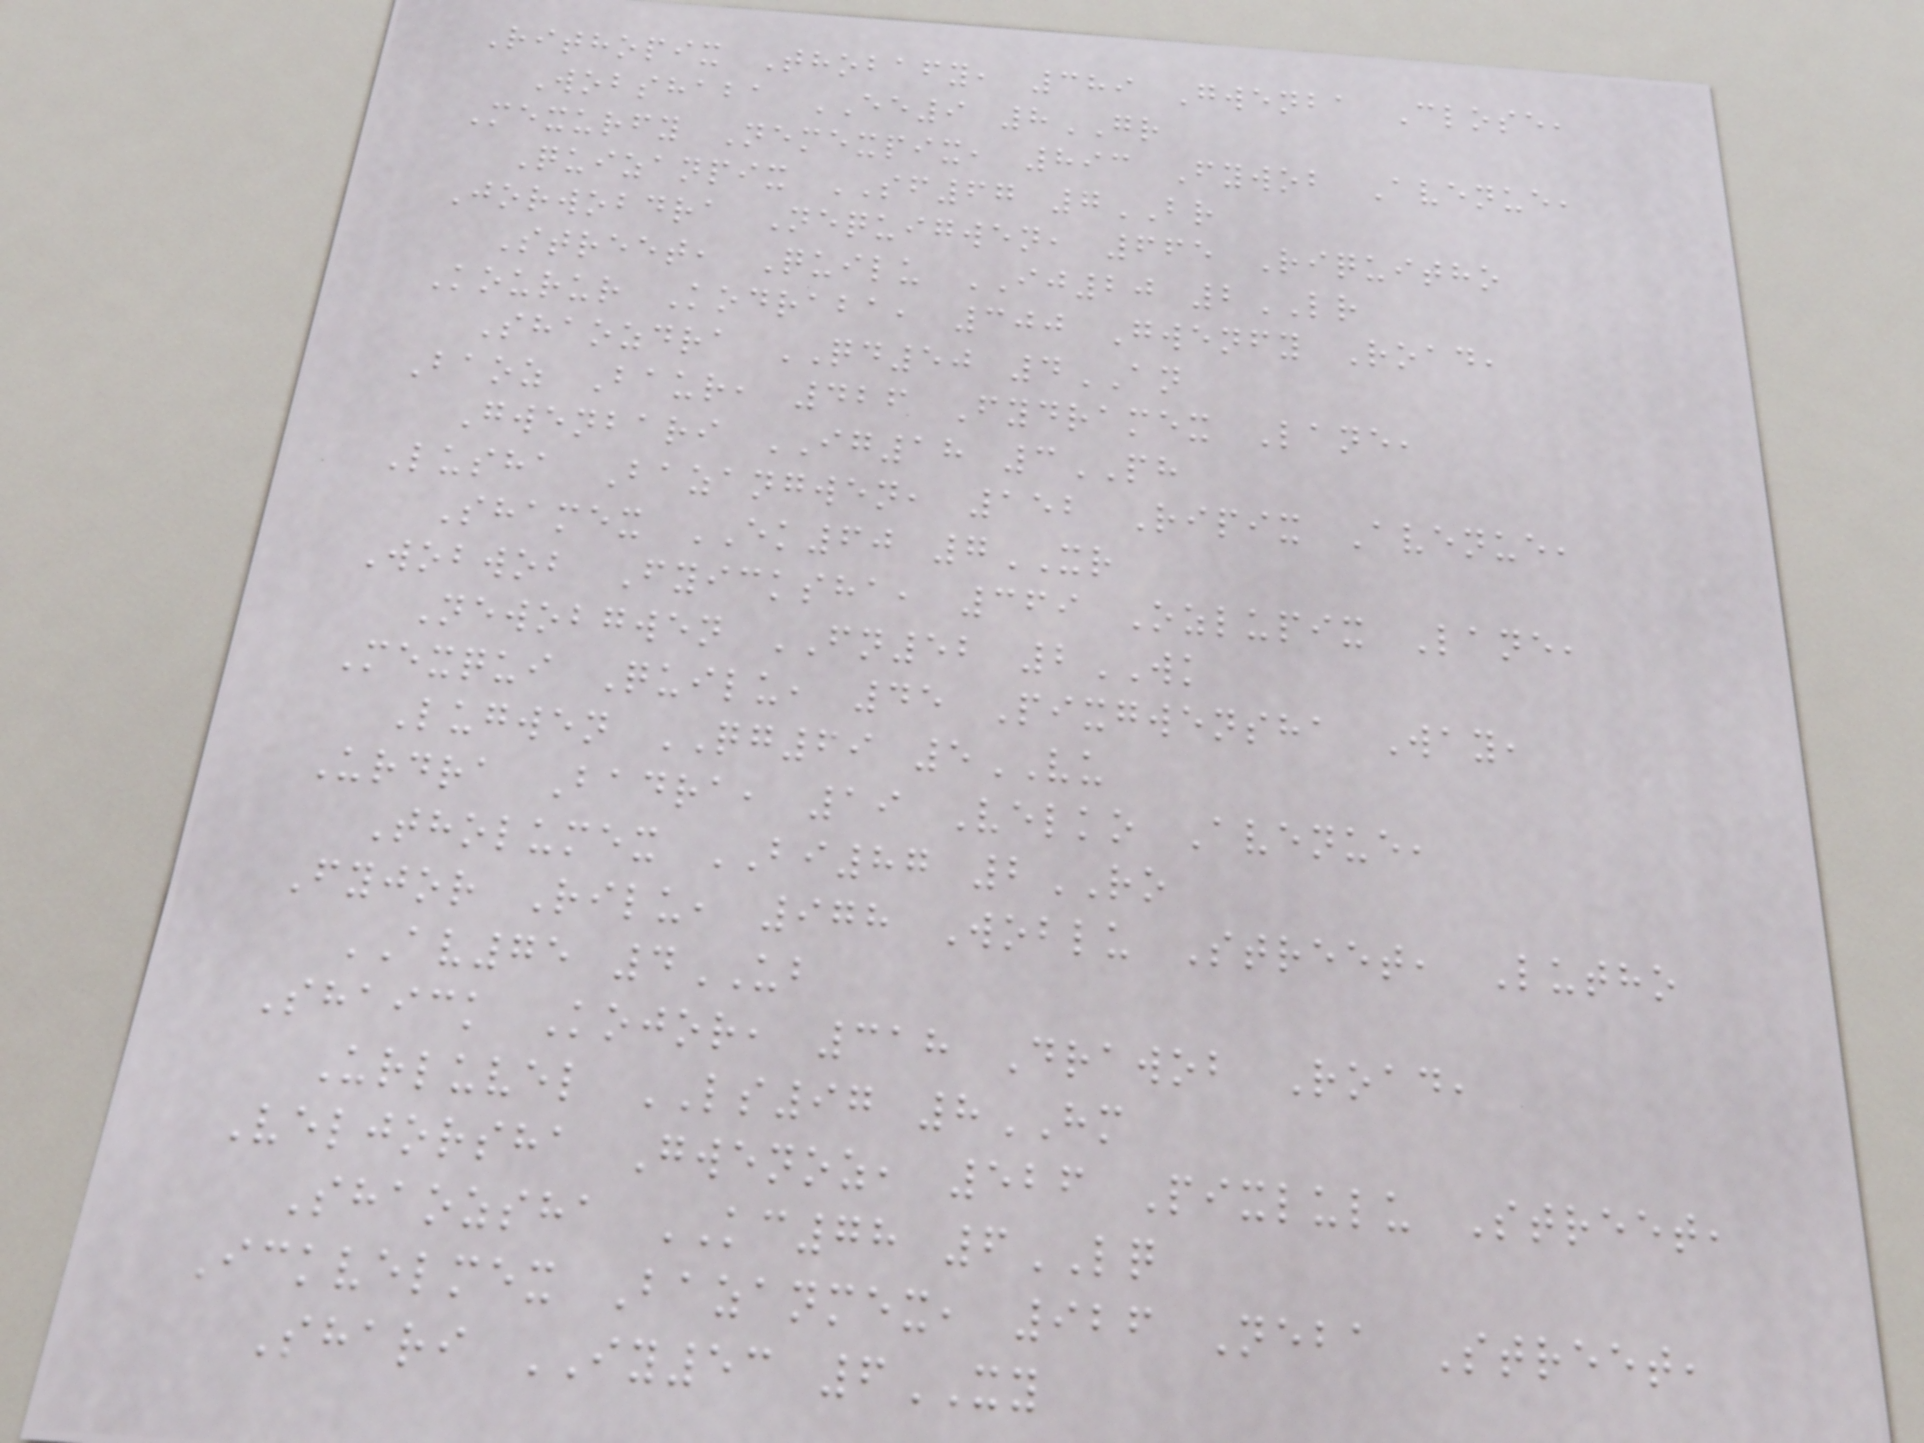Rithopix Thobafy, 389 Gwenba Close,
Wobshaba EE9 8GR
Mexurfy Nemexpix, 893 Fywob Avenue,
Quizanpix SF67 7BR
Jorwobdra Nequigwen, 665 Riquitho
Street, Quilu IJ20 2LR
Kourur Kodraba, 300 Gwenfy Road,
Shaozdra QD50 4AN
Baoz Baur, 426 Fydramex Lane,
Gwenbari IG18 3PH
Lusha Bazangwen, 152 Ripix Avenue,
Shamex EK60 7XR
Wobwob Fyicksha, 369 Ozlupix Lane,
Newobgwen FN52 2WK
Mexqui Quilu, 45 Pixgwensha Way,
Lugwen QG69 5VU
Urdra Badra, 19 Velko Avenue,
Tholumex BI87 2RO
Fyjor Rilu, 978 Woblu Street, Lutho
AV75 4UB
Shaick Kojor, 318 Drawob Road,
Urluvel LS97 8HM
Veljorsha Gwenoz, 526 Pixlulu Street,
Shaozsha KC78 6LQ
Ickvelmex Bazanmex, 926 Neba Street,
Shari IY53 6XY
